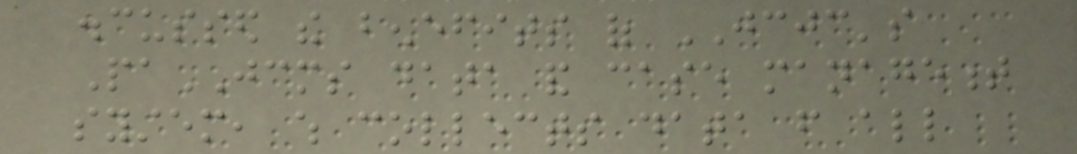discussed the benefits of JCJC's
PaJCMS data and case management
system, which collects data from all
